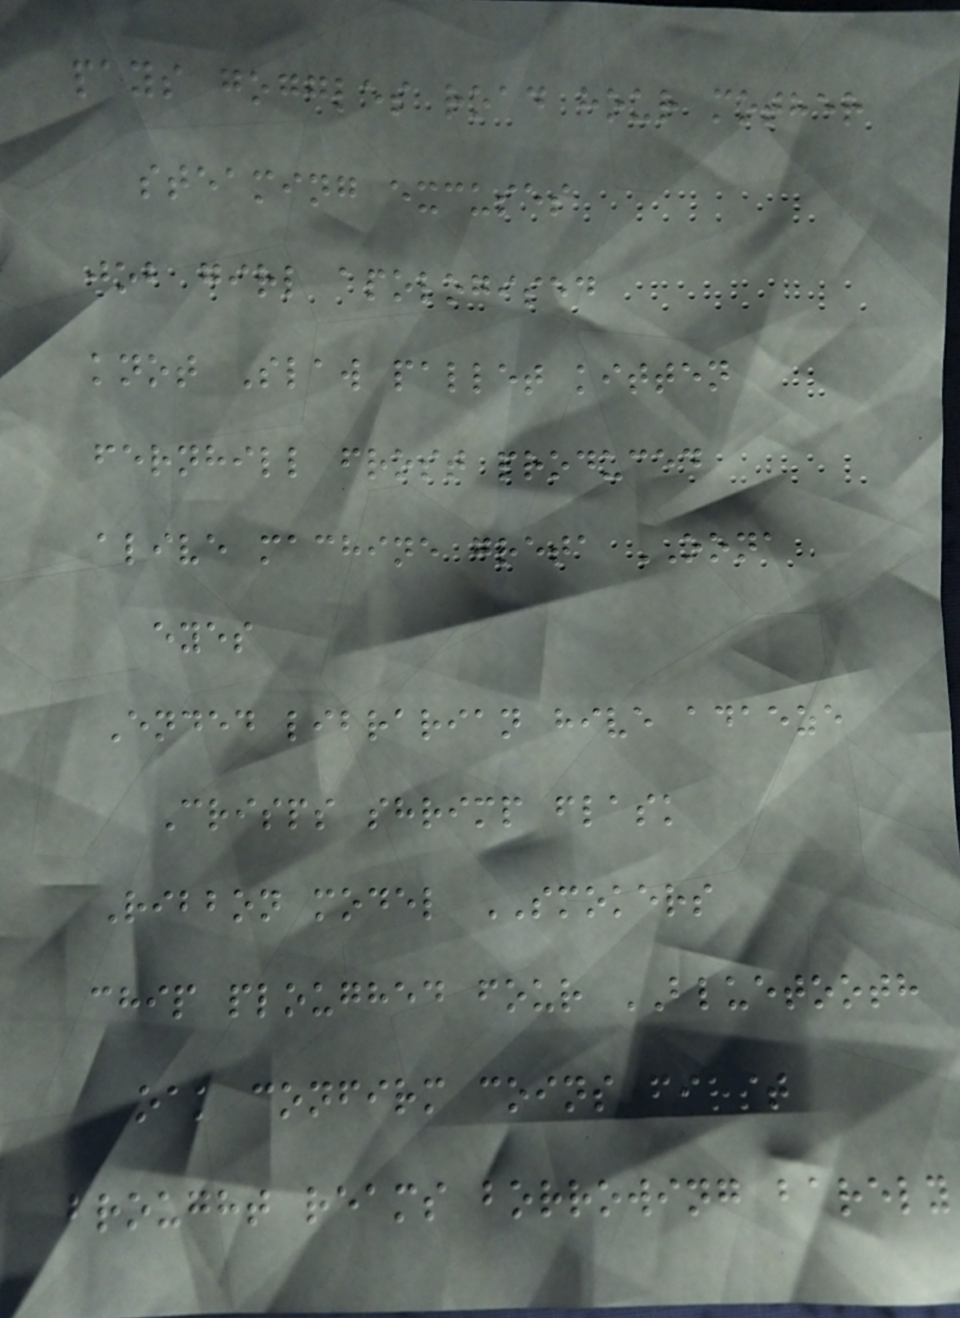pays goggles road hour mother
steaming excuses
job girl apologised
knot Slaw pallet kitten
fernhill frost produced
alive machine greta OONA
eyes
Ended librarian hive adaeze
Crisps shrimp flask
Ribbon model SMOKERS
chip ploughed four BLUETOOTH
oak confirm coins first
brought reams borrowing barely
